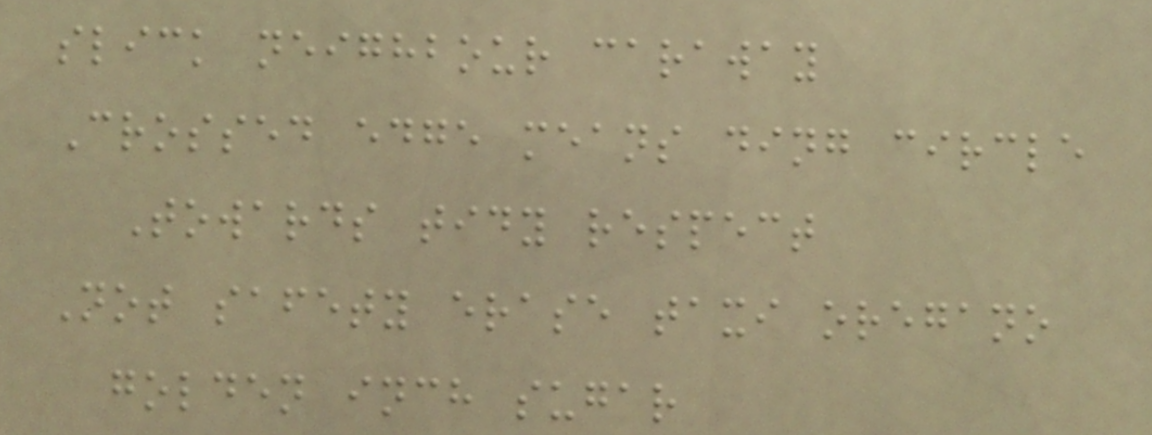slick neighbour caraway
Crossed edge means ding circle
Towards tidy respect
Not safety erase taxi oregano
golden inch sugar
